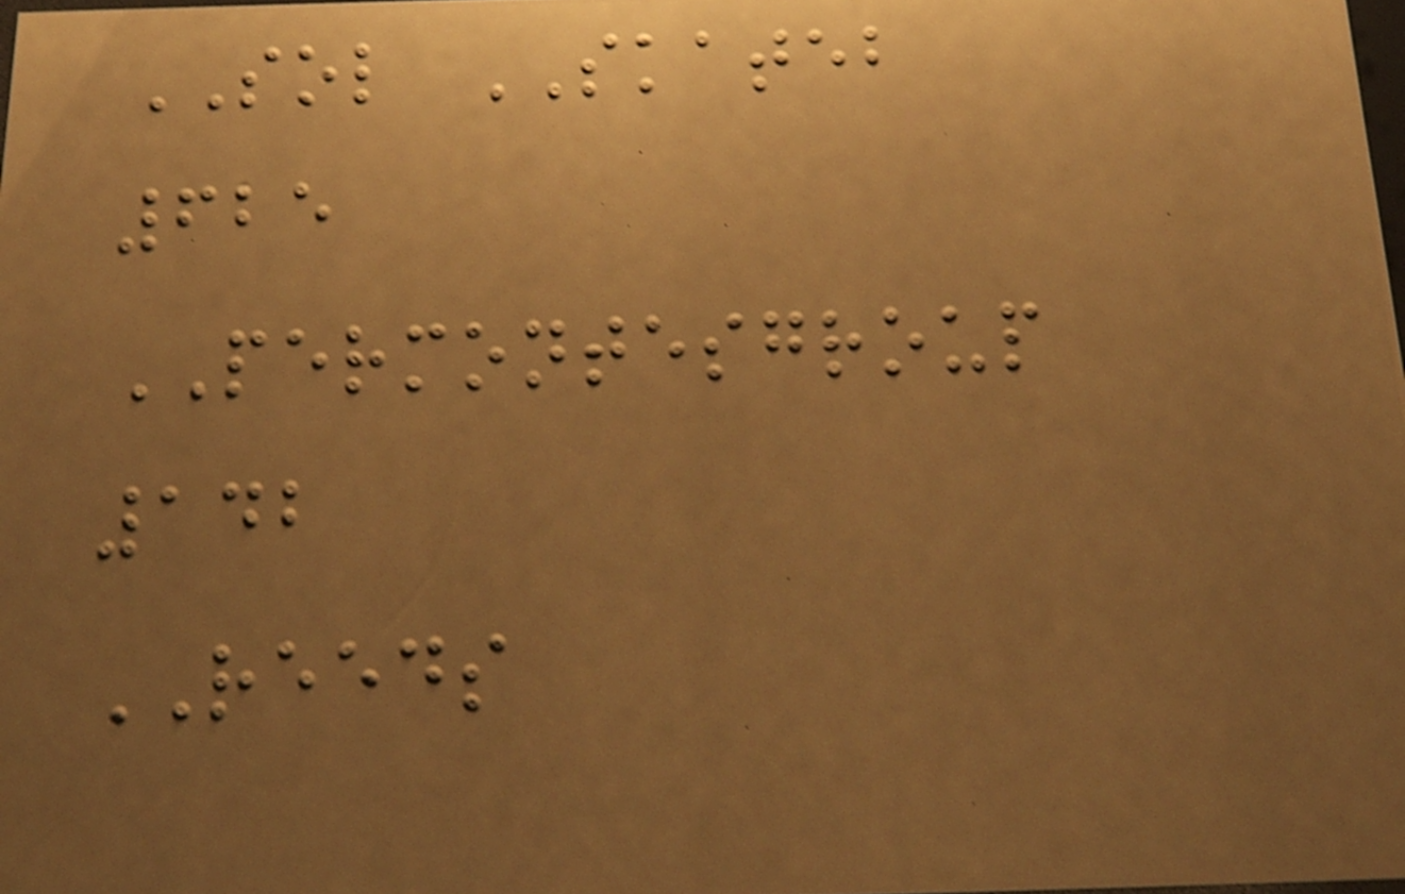SOL SKATEB
625
PERMONTESGROUP
142
REEDS
